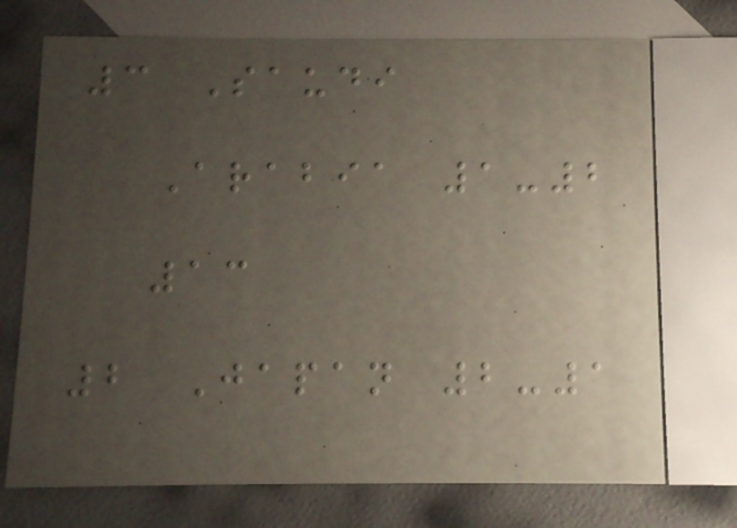3 Saudi
Arabia 1-2
13
2 Japan 2-1
